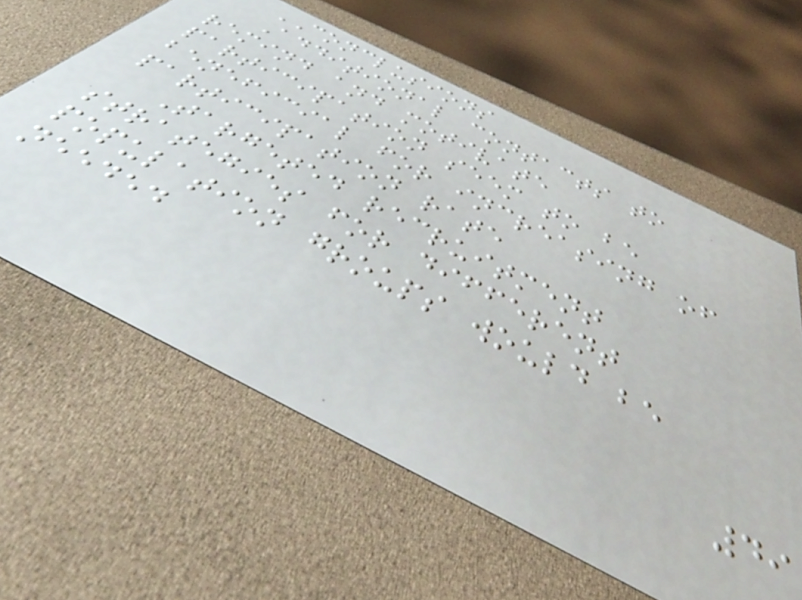CONCLUSIONS
Additional contacts to
remind and motivate
participation seem to be
beneficial for increasing of
participation rate
Targeted recruitment
strategies for different
population groups would be
needed
49
